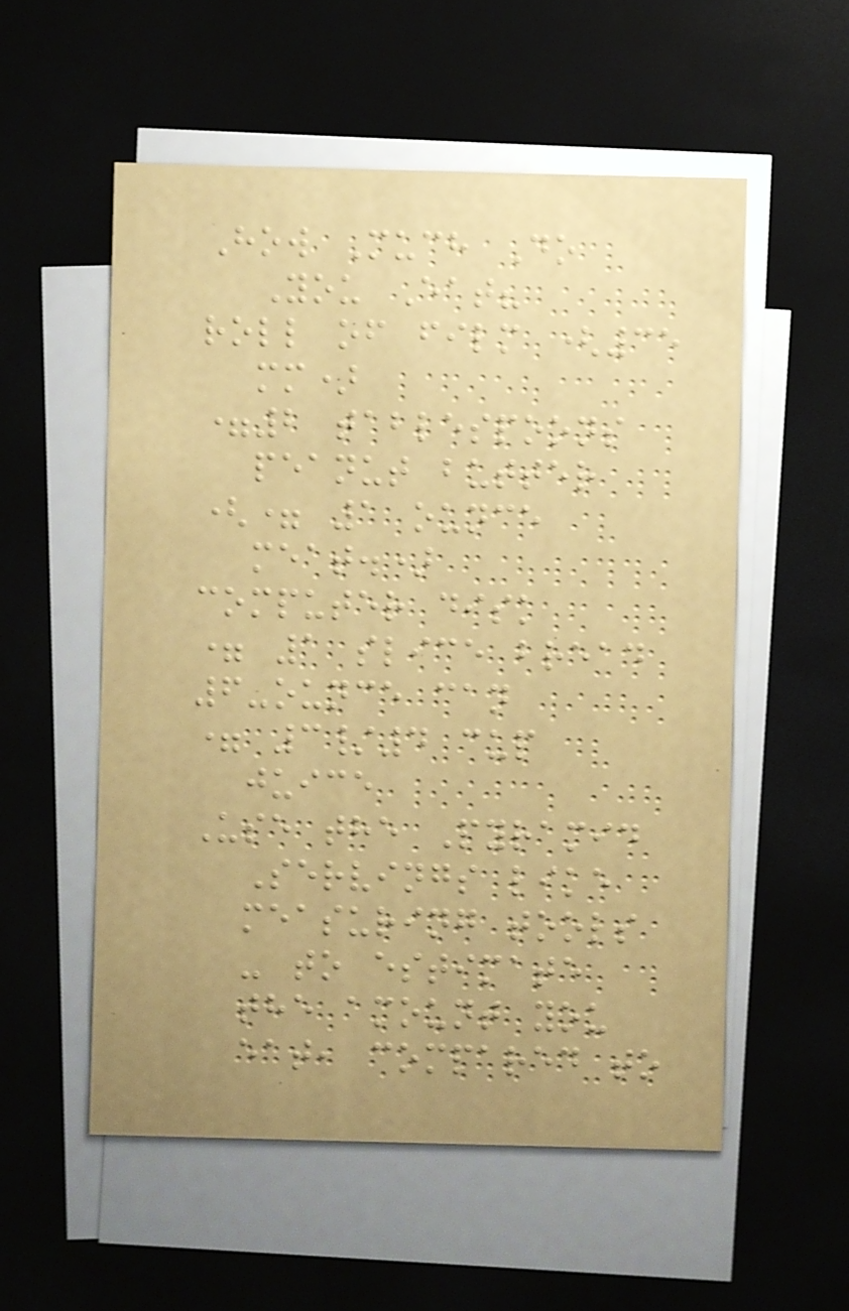How Much Do
You Eat?
roll of film (35
mm)
=2 tablespoons
peanut butter
(= 1 ounce
meat.)
computer disk
= 1 slice bread
6-ounce can
= 3/4 cup
juice
Use the Pyramid
Servings like
measuring tools
- to estimate
the amount you
eat, compared to
